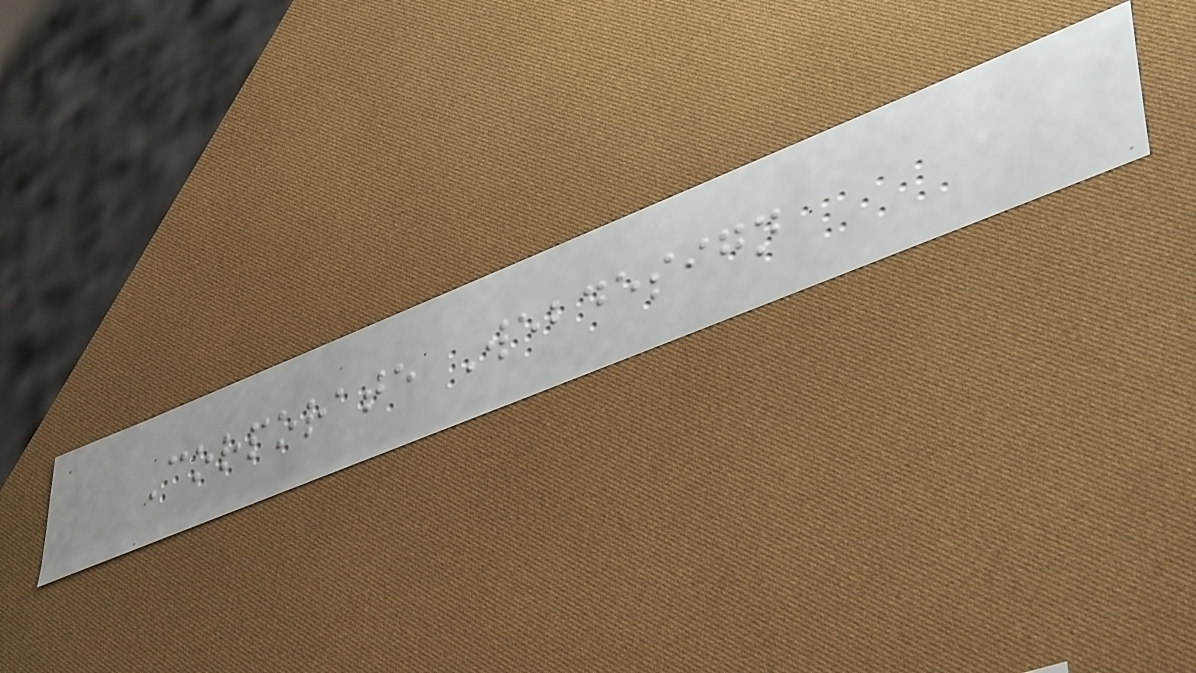Corporate Webdesign
